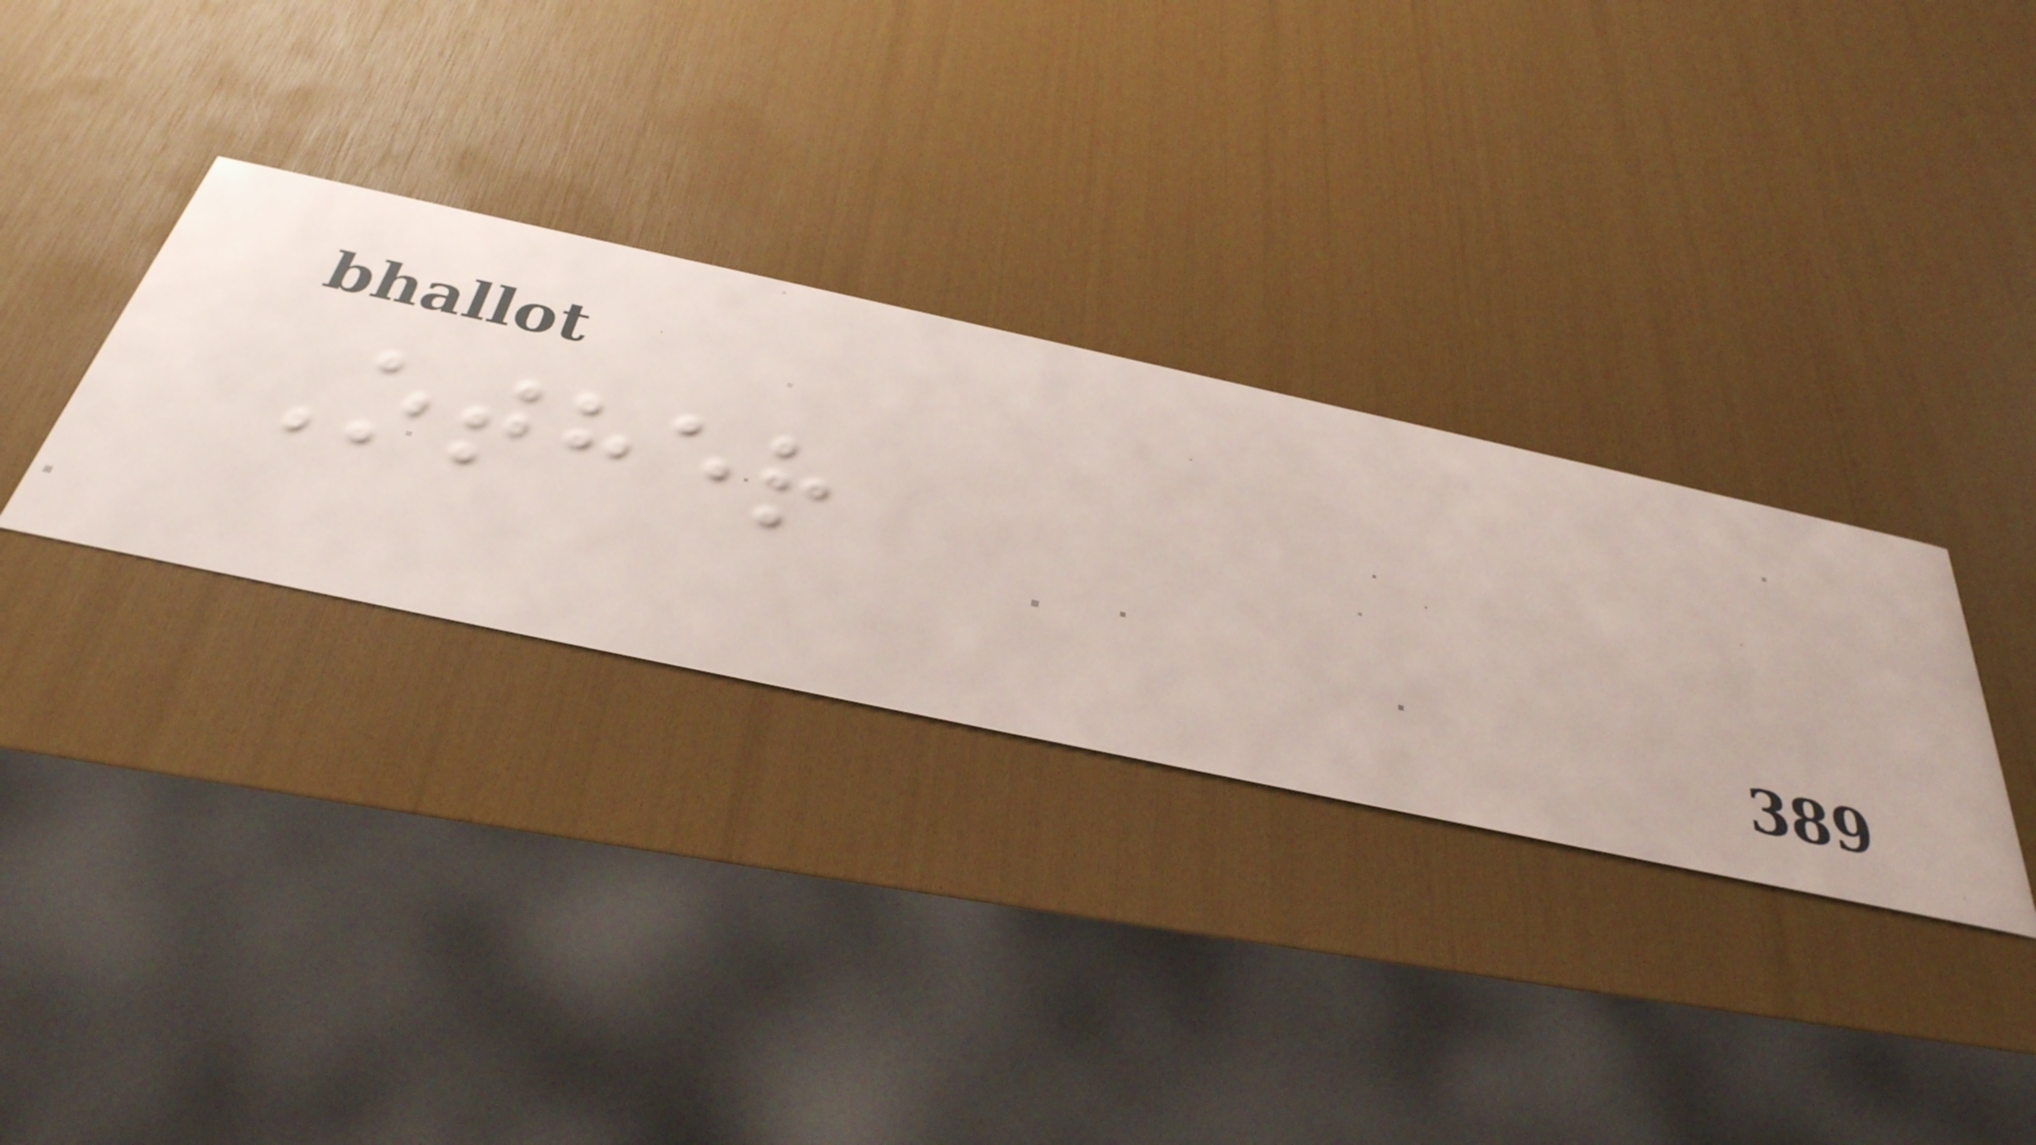Other
